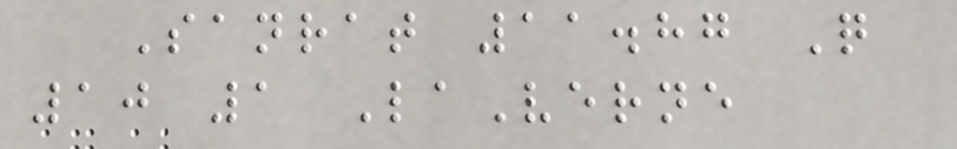Sanrat 11.87 Q
10 1 LaVerne
